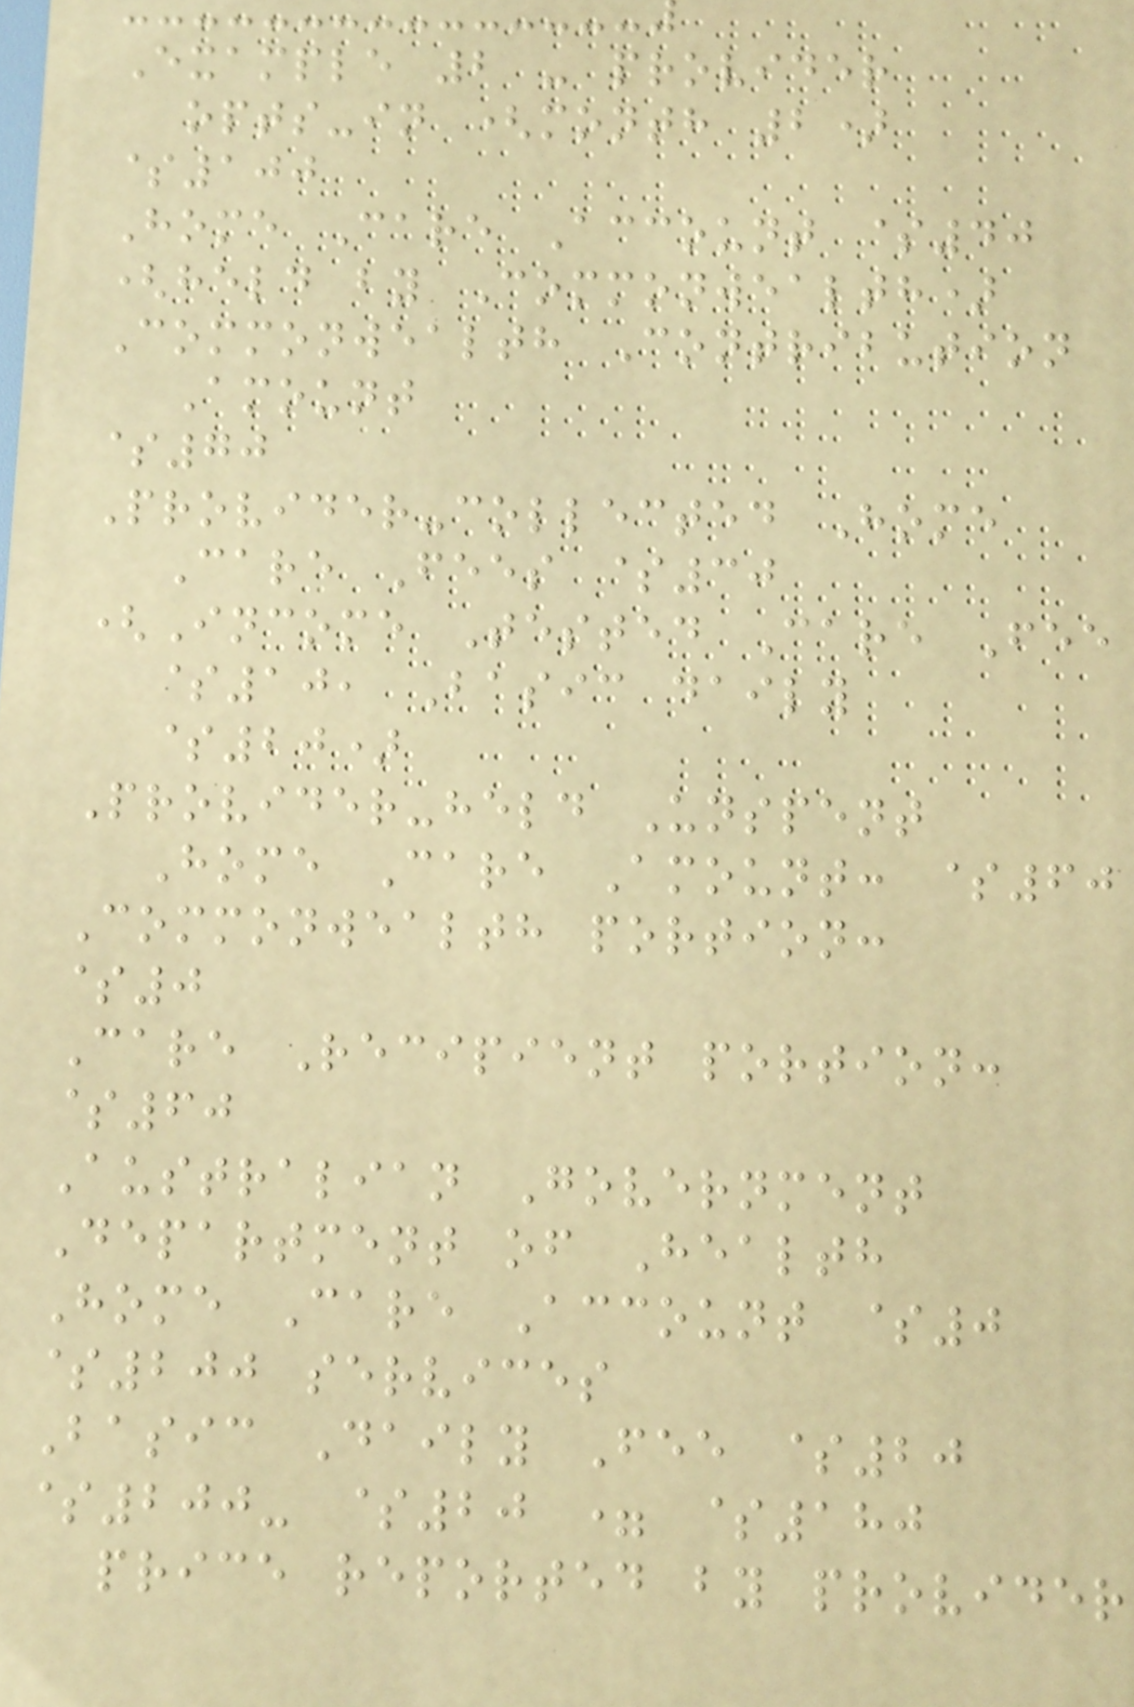Example 2 - provider
opts-in (month 2)
$100
Home Care Account $40
(held by Commonwealth)
Commonwealth Contribution
Amount
$70
Provider-collected Home
Care Fees $30
(Income Tested Care Fee
$10, Basic daily
$20)
Provider-held Unspent
Home Care Amount: $60
Commonwealth portion:
$0
Care Recipient portion:
$60
Australian Government
Department of Health
Home Care Account $0
$200 services
Basic Daily Fee $20
$200- $20 = $180
price reported by provider
